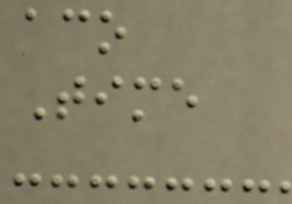aco
Time
